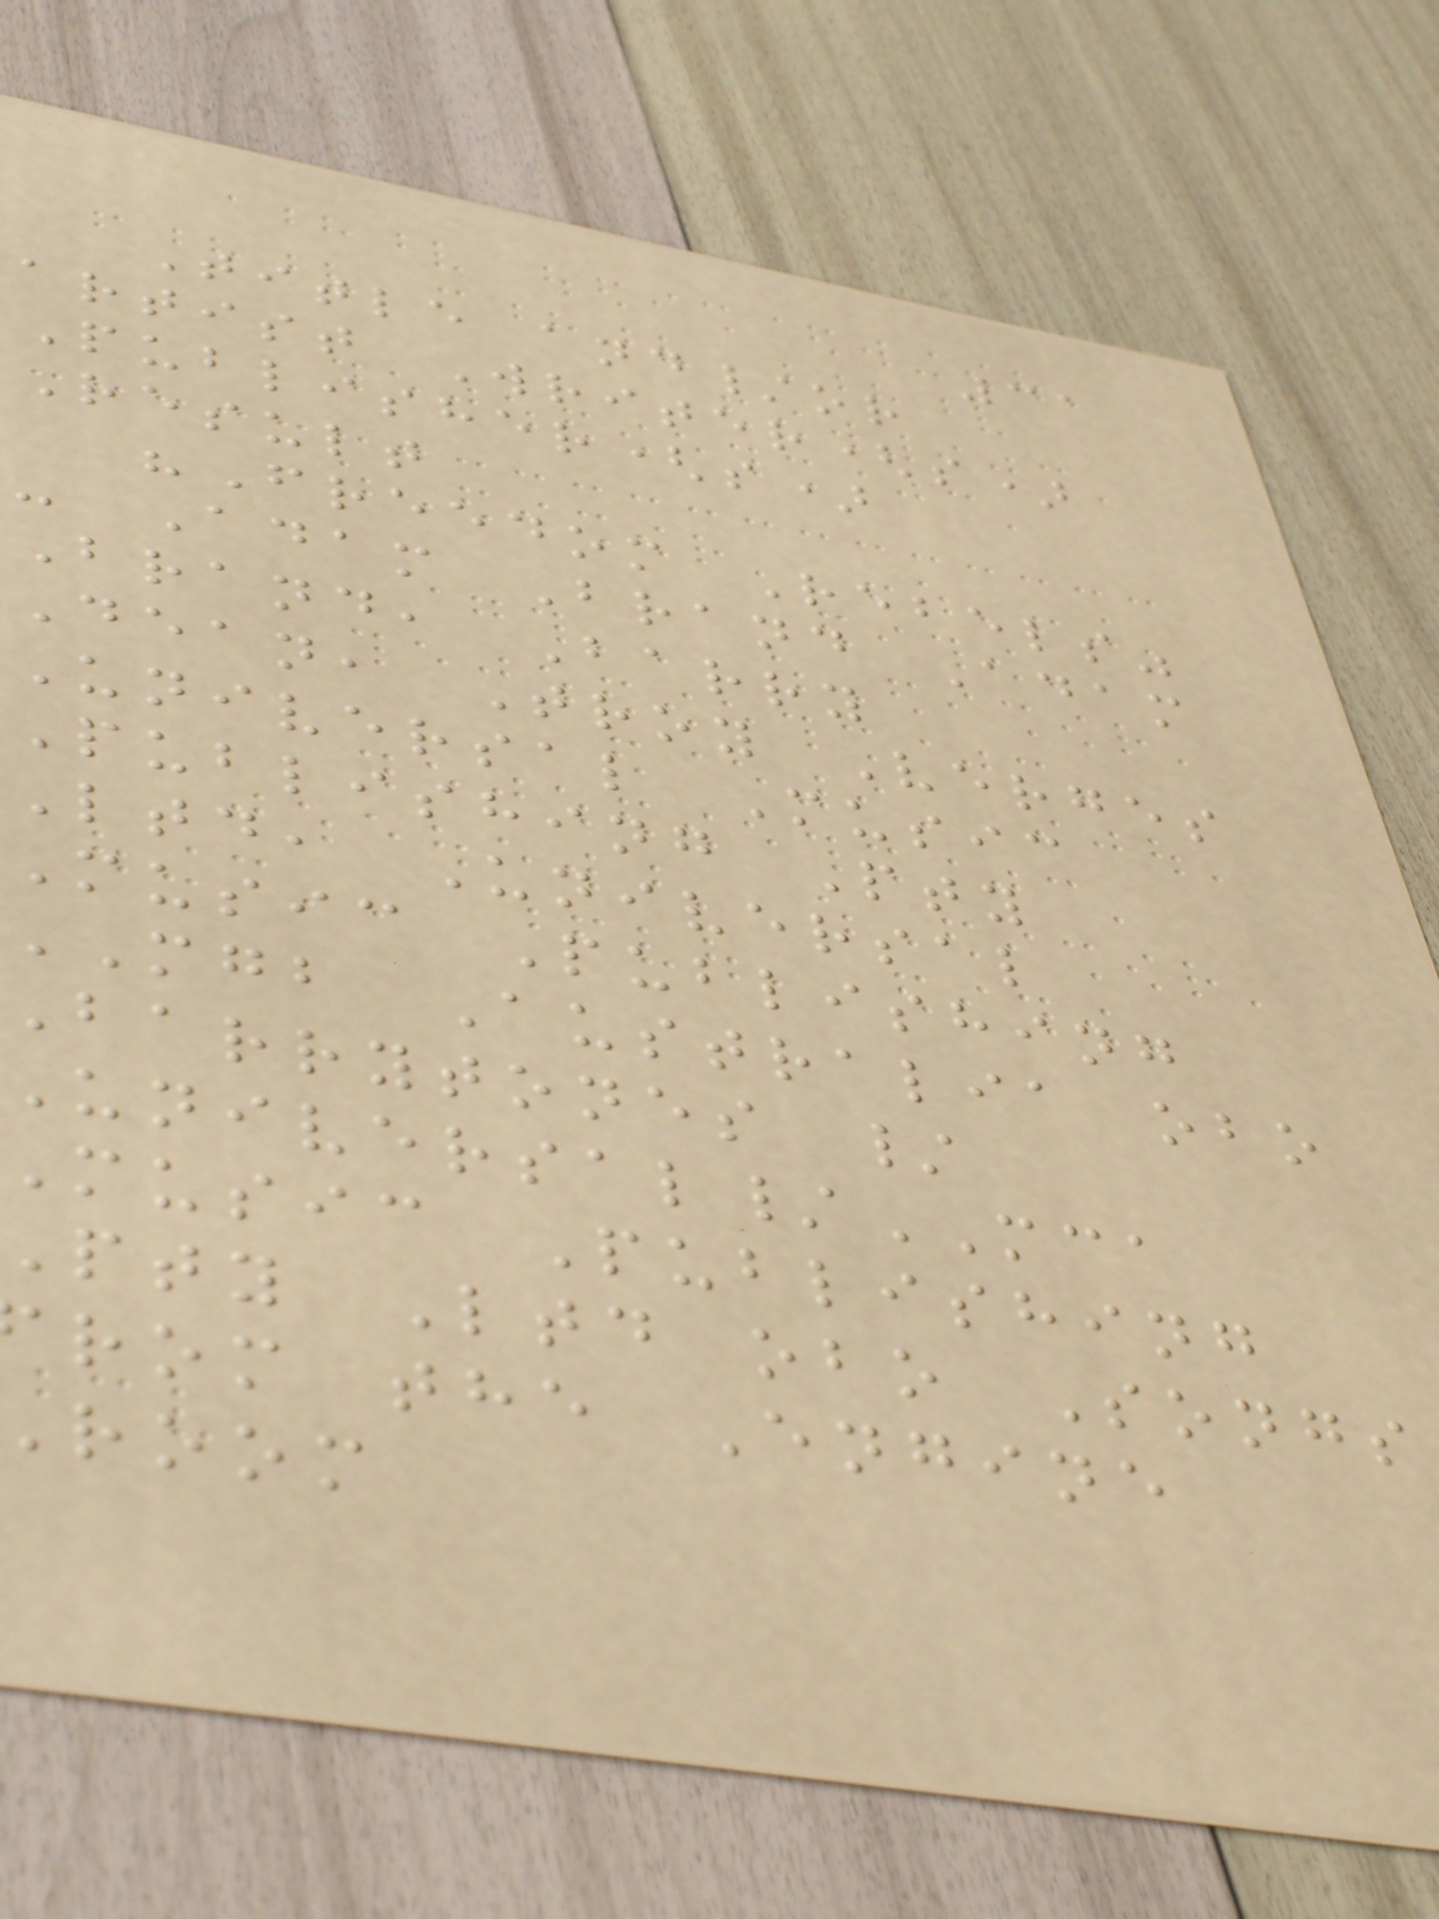31
Title and/or
artist Writer(s)
Publisher(s)
Result
"Freedom Rebels"
- Adam Brand Adam
Brand, Barry
Dean, Troy Verges
Universal Music
Publishing Pty
Ltd, Universal
Music Publishing
MGB Australia obo
barrytones /
niversal/MCA
music Publishing
pty Ltd obo Songs
rom the Engine
room
